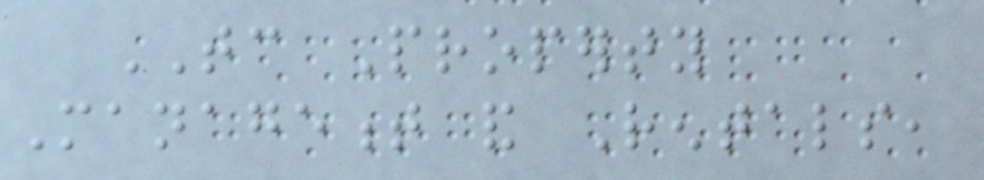TC Property
Management and Rentals,
